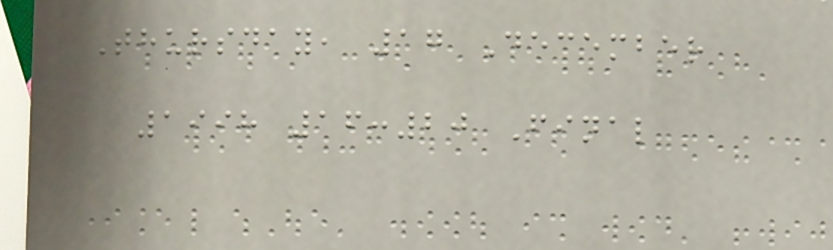Thursday, 17 December
1998 16:20 Final
